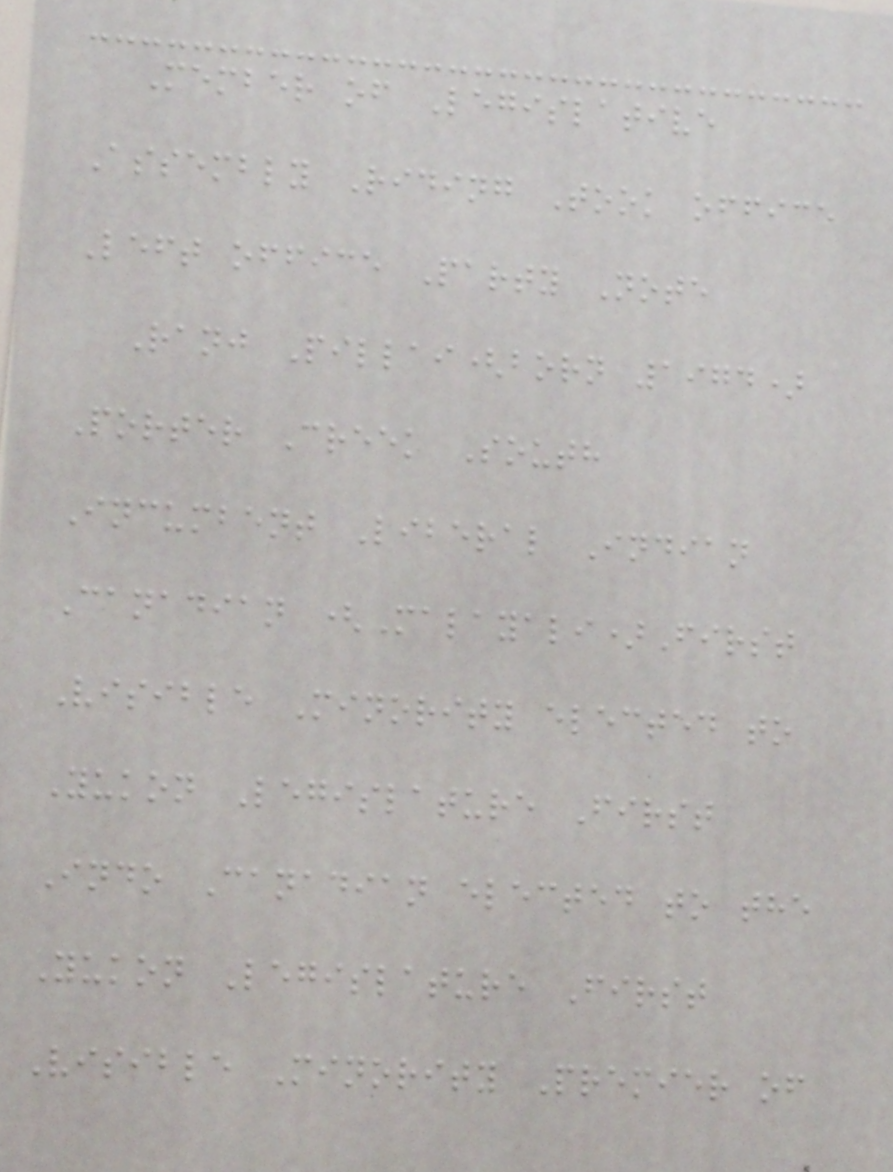Member of Legislative
Assembly Riding Took office
Left office Party Note
Ranj Pillai(born 1974)
Porter Creek South
Incumbent Liberal Indian
Canadian (Malayali)First
Visible Minority elected to
Yukon Legislature First
Indo Canadian elected to the
Yukon Legislature First
Visible Minority Premier of
